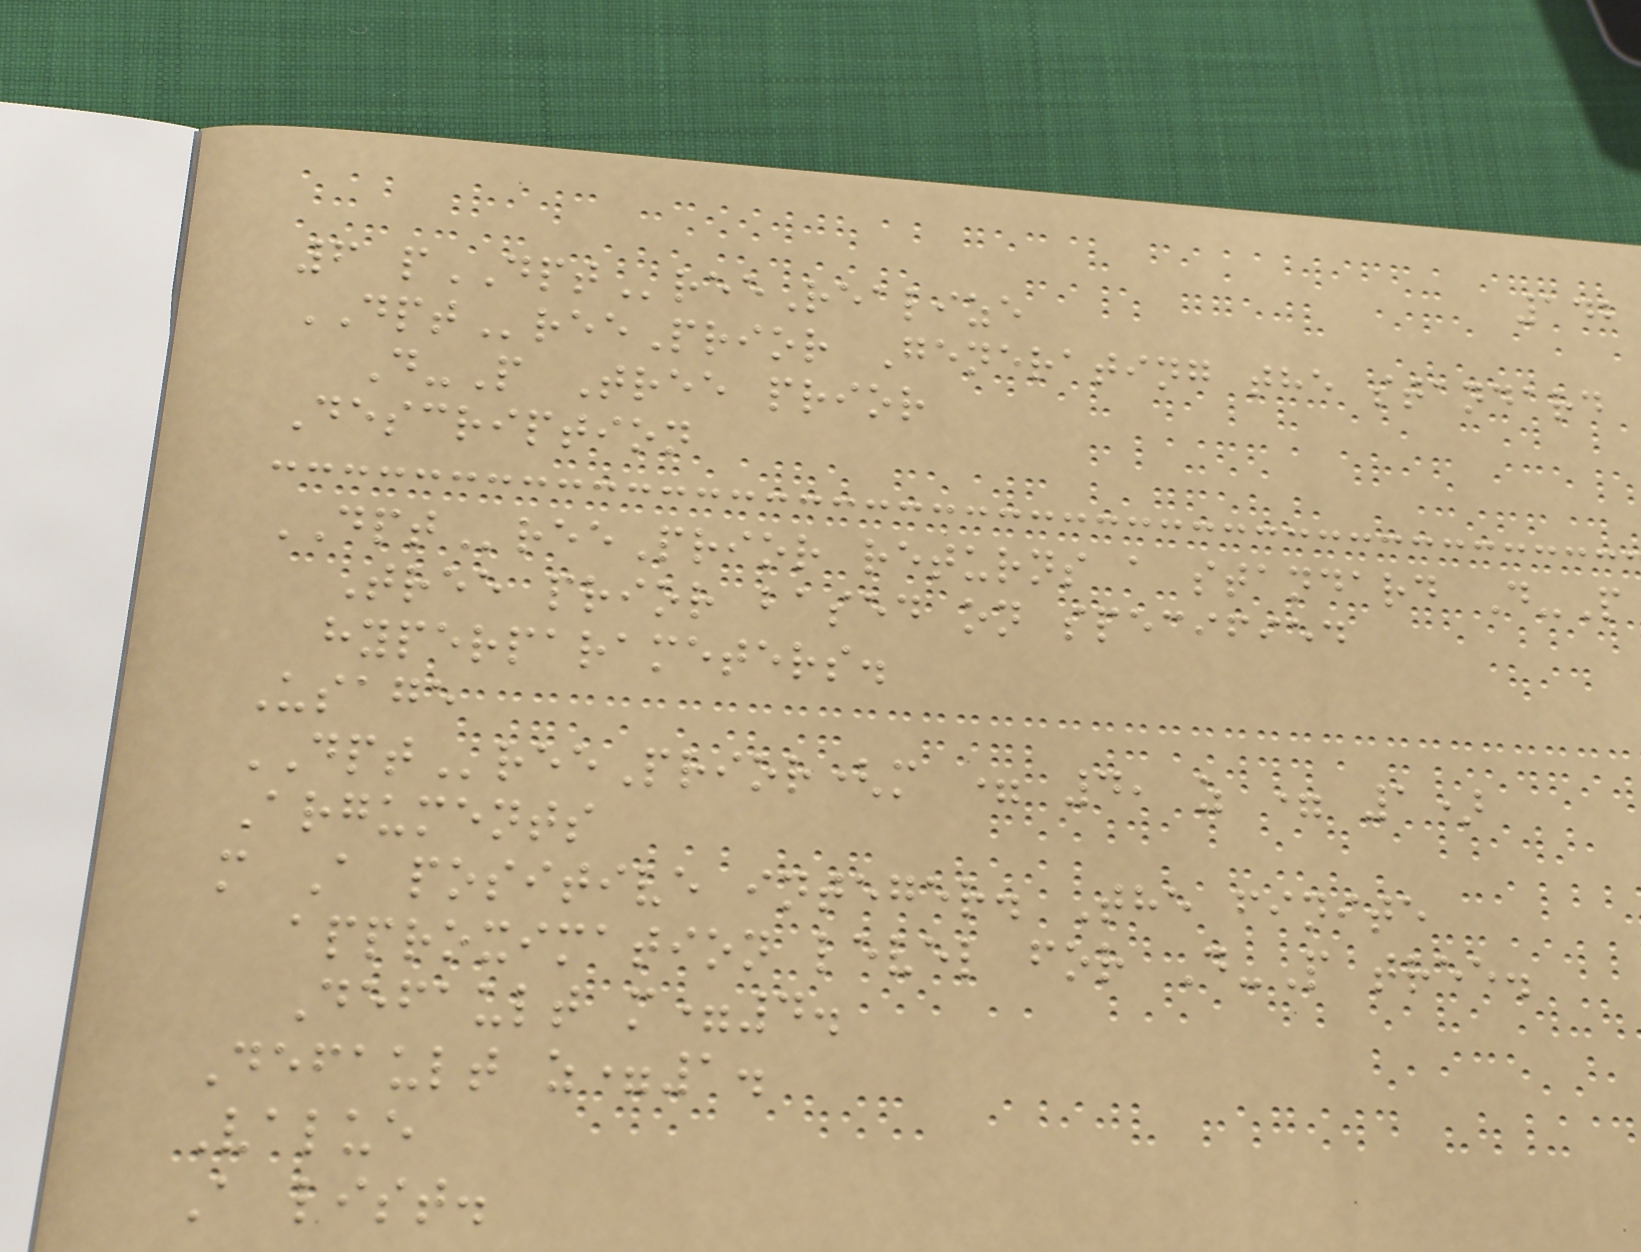142
6 pDPTreeRealize
DPTreePrior Generating the standard
D-P Tree prior
Description
DPTreePrior returns a standard D-P
Tree prior based on specified
hyperparameters.
Usage
DPTreePrior(m = 4, z = 1)
Arguments
m A positive integer. The finite
approximation level for D-P tree.
Default m=4.
Default z=1.
Value
A list.
